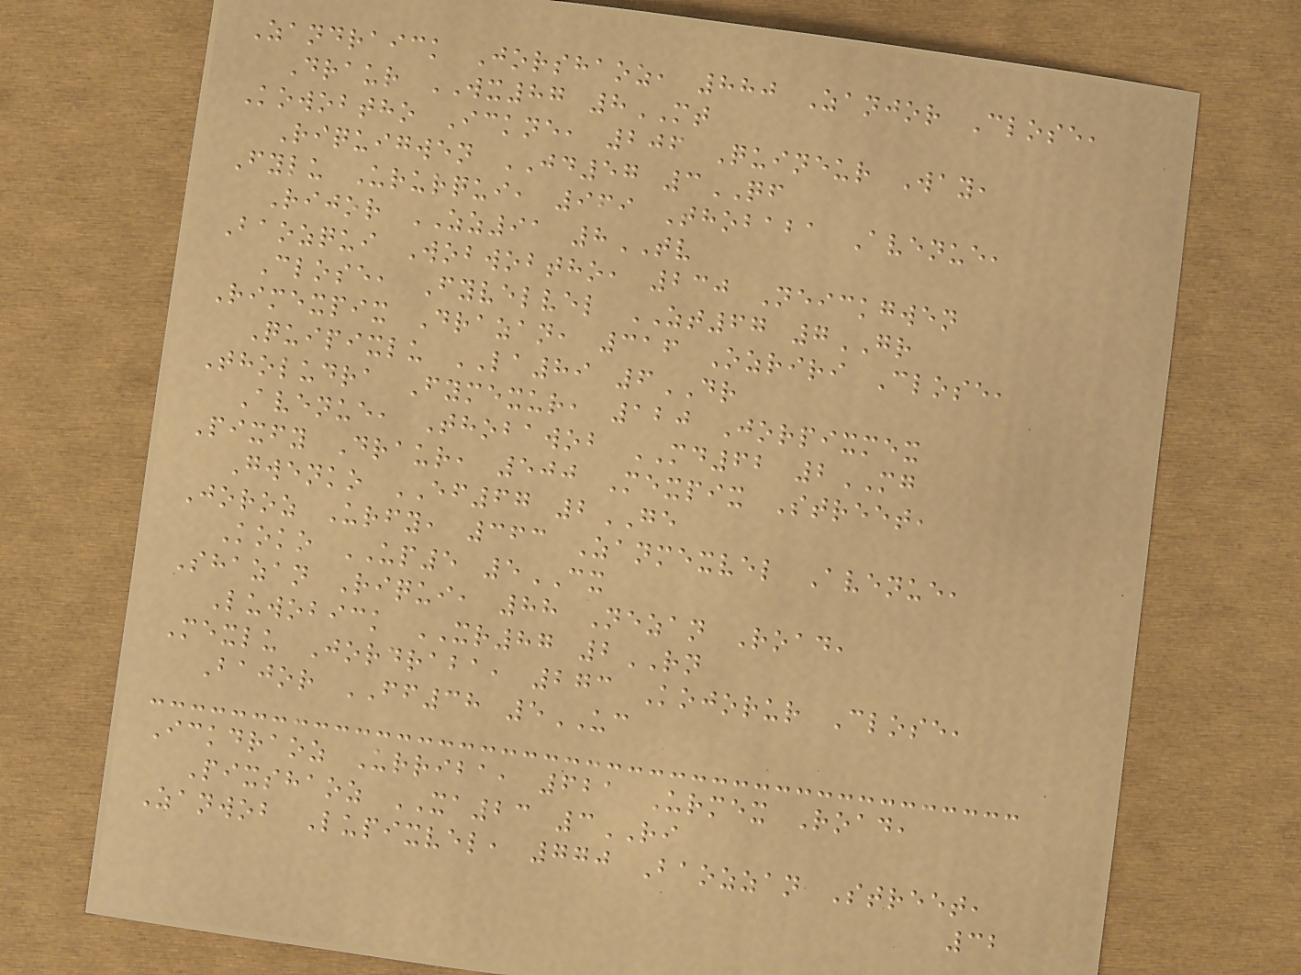Zandraick Jorshaoz, 880 Zanjor Close,
Draur WX87 8MT
Kowobtho Ickne, 206 Quineur Way,
Riquigwen JD57 3QF
Fylu Ururqui, 969 Thobaba Avenue,
Rijor ZZ91 8TV
Baozqui Wobwobtho, 230 Neickgwen
Close, Fyvelvel ZT67 7GR
Rimexpix Drazan, 316 Ozriri Close,
Quipixlu LA89 6DR
Tholudra Fymexur, 120 Jorpixmex
Avenue, Thobawob MD62 2MG
Pixfy Draur, 500 Mexpix Street,
Gwenko EF67 2GE
Joroz Urfy, 363 Zanmexvel Avenue,
Koko UP5 5CX
Shazan Riqui, 88 Nezan Road,
Luwobick XR87 2RN
Mexlu Jordraba, 273 Kojorur Close,
Bajor FF38 5UC
Ickdraoz Urriba, 621 Urmex Road,
Pixshaoz XA23 3RI
Zanwob Lupixvel, 770 Baozzan Street,
32
